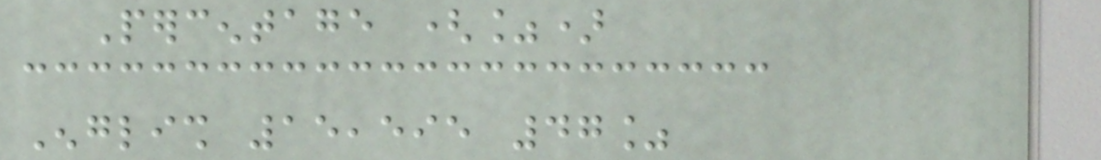Percentage (%)
English 15,595 47%
